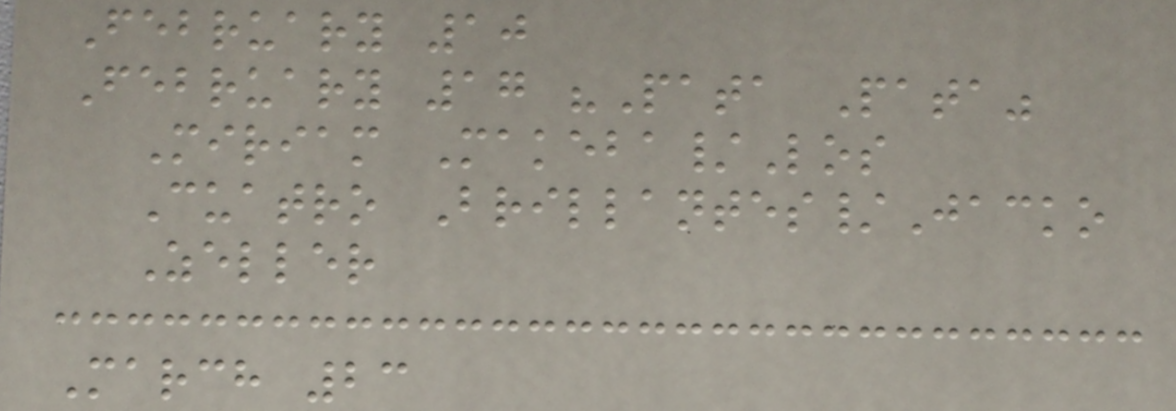February 10
February 17 "Pata Pata"
Miriam Makeba/Los
Cuatro Brillantes/Jacko
Zeller
March 23
